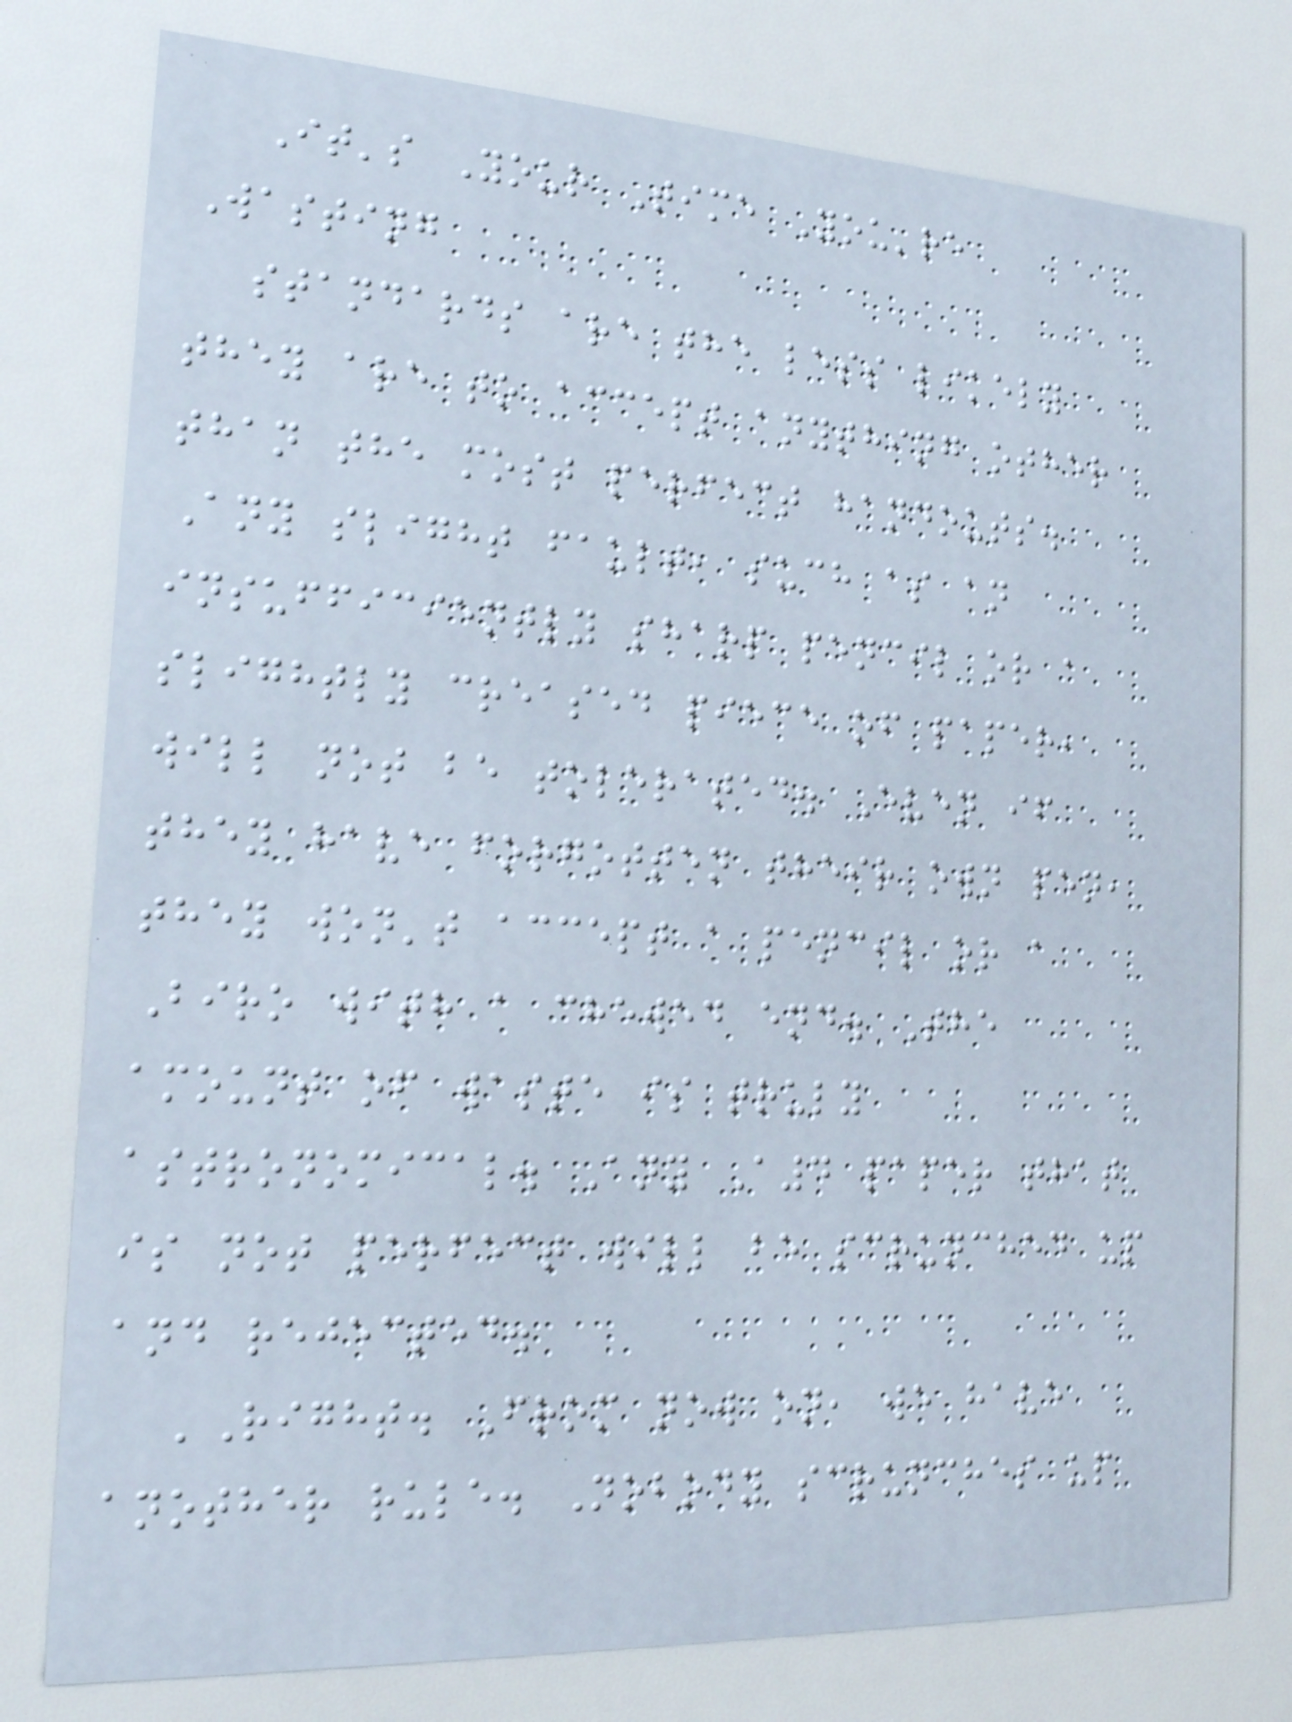It's Your Time You're
Wasting
standards are the less likely
they are to accept anything other
than the most perfect handouts.
Any slight fault, such as an
insufficiently sharp pencil or a
slightly creased piece of paper,
will not be tolerated. Even if
they have forgotten their own pen,
they won't accept a pencil or a
Biro with a chewed end. The
amount of waste is truly
astronomical. Any A4 paper that
is not perfect will be scrunched up
and rejected.
'Right. From now on, we have
another rule. Nobody scrunches up
